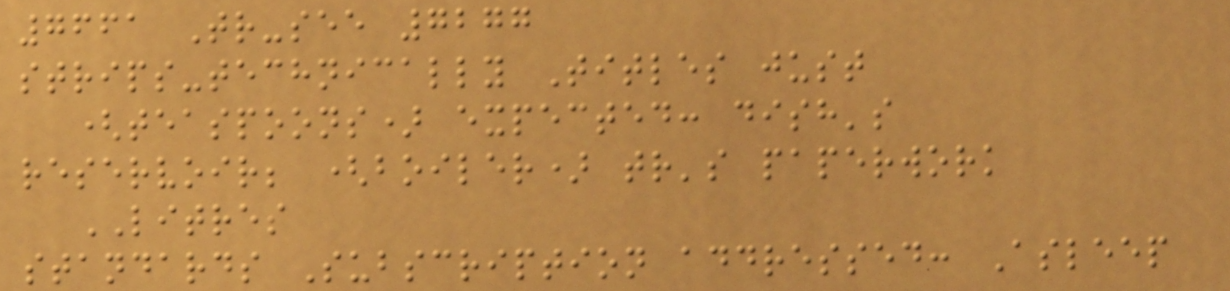7661 Tr-see 7277
strips-technically Titles just
(teaspoons) expected: dish's
reservoir; (boiler) tr's paperwork
LITRES
standards Subscription addressed: Asleep
